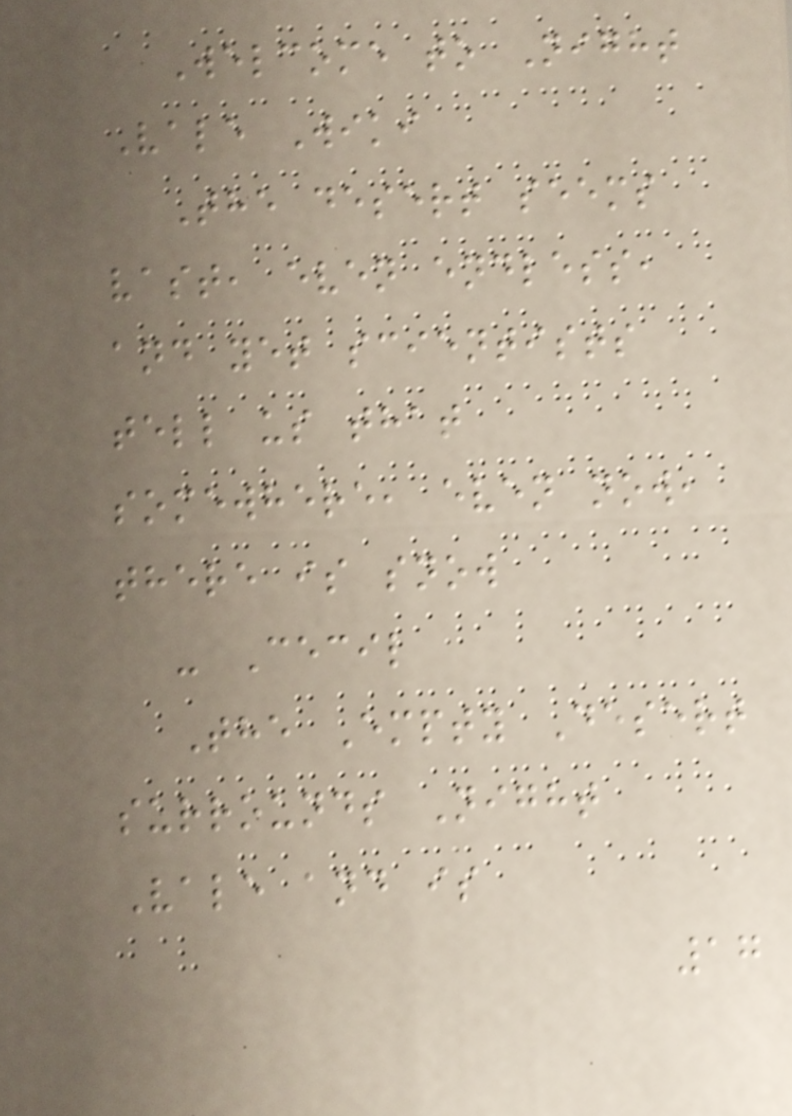Welcome to Night
Vale Wiki
The desert seems
vast, even endless,
and yet scientists
tell us that
somewhere, even now,
there is snow
- Cecil
The Empty Desert
surrounds Night
Vale and is
17
